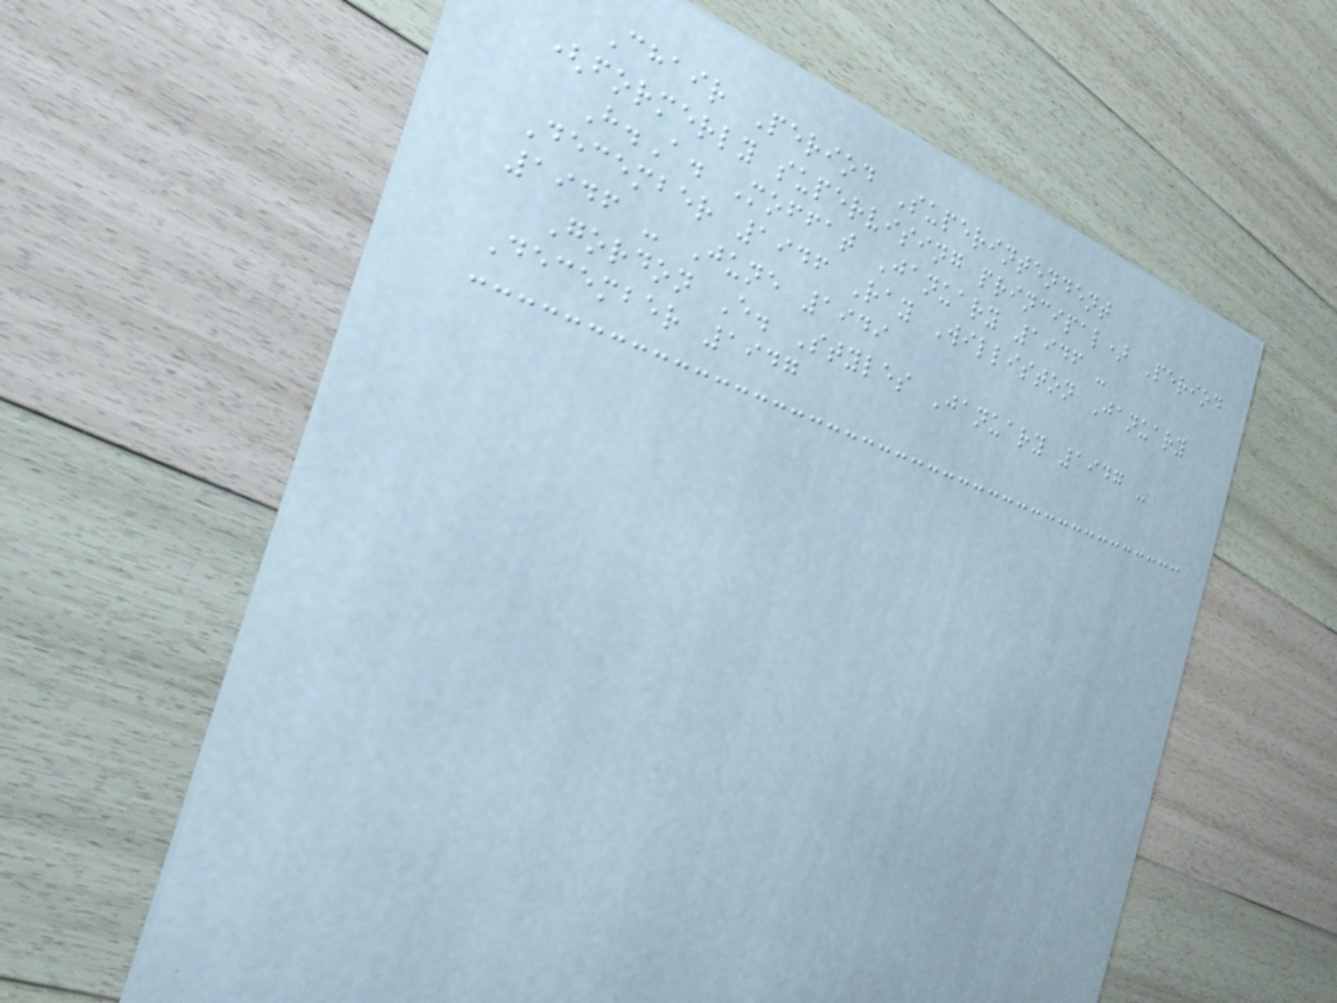Chair Period Superintendent
(formerly supervising principal) Period
H.A. Moffat January 1946 -
December 1946 Ray Williston January
1946 - June 1949
Gordon E. Styles January 1947 -
December 1947
